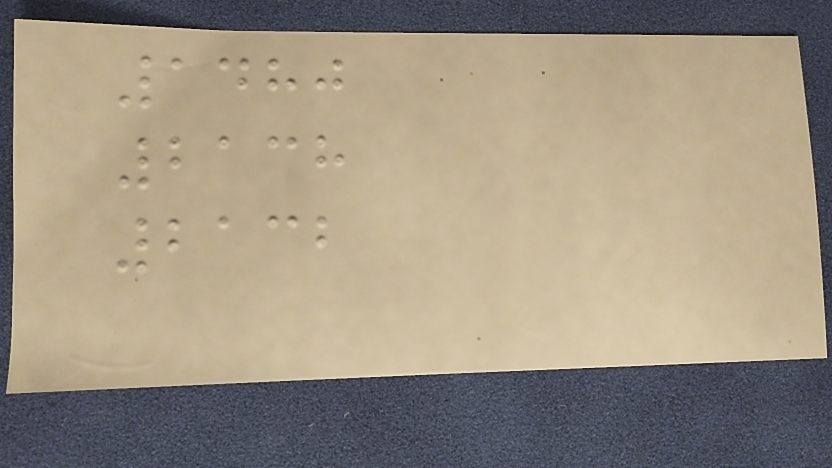1480
2138
2132
